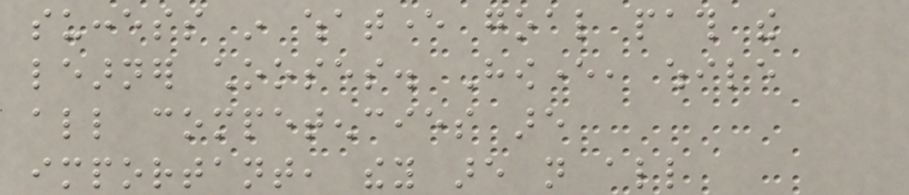success in whatever goal path the
learner chooses. However, while
all competencies are
important, they are not all
